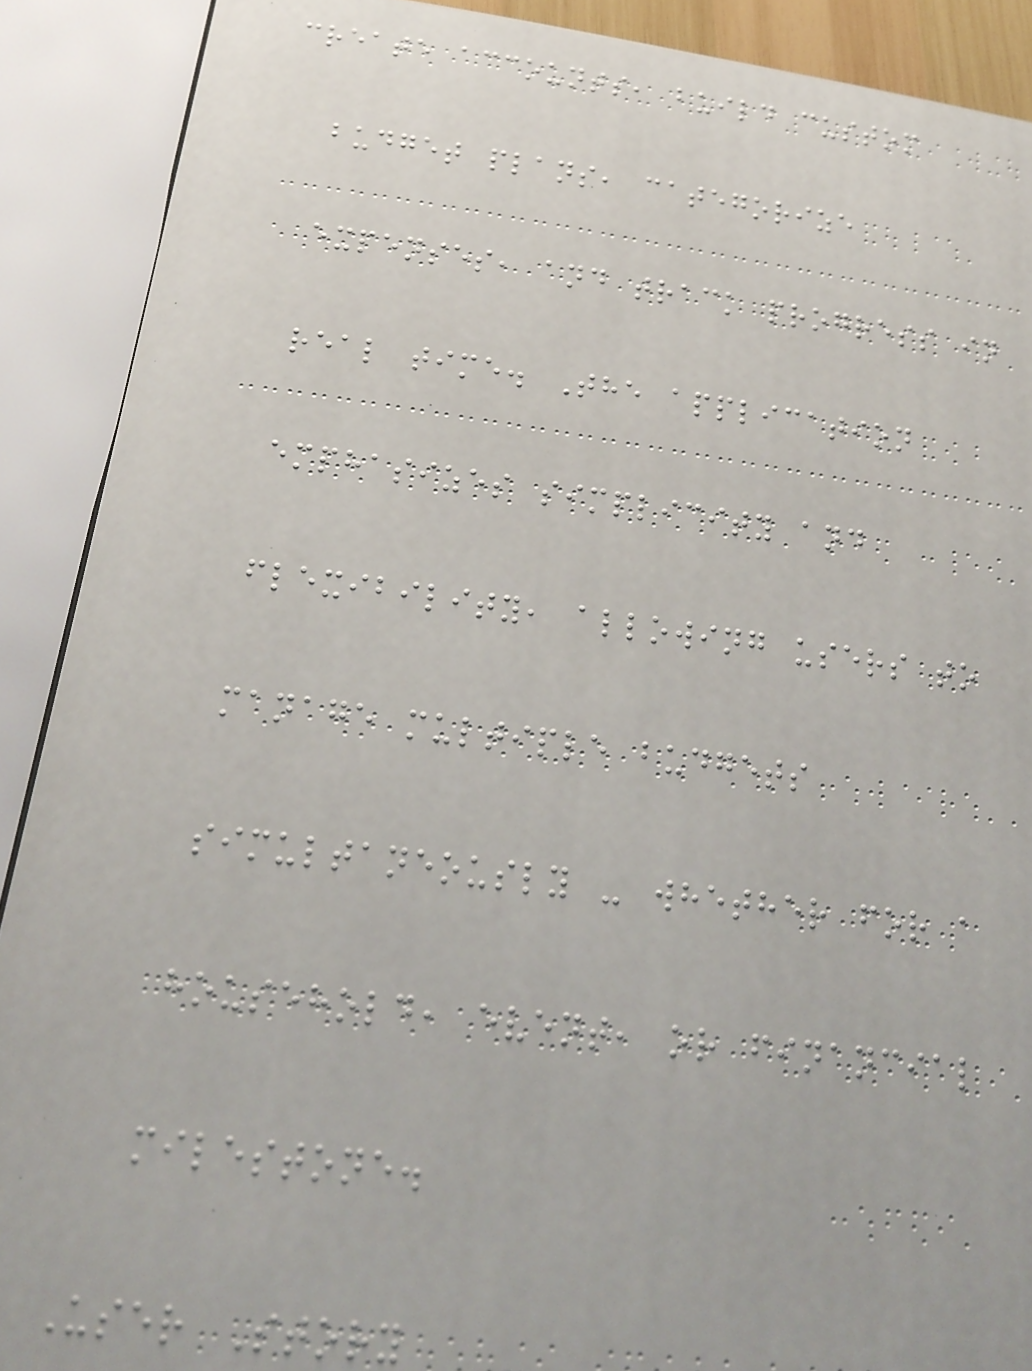create accounts, build custom
budget plans, categorize
expenses, and track progress in
real time. The application
emphasizes simplicity and
flexibility, allowing users to
manage multiple budgets
simultaneously - whether for a
household, event, or financial
milestone.
User Story
